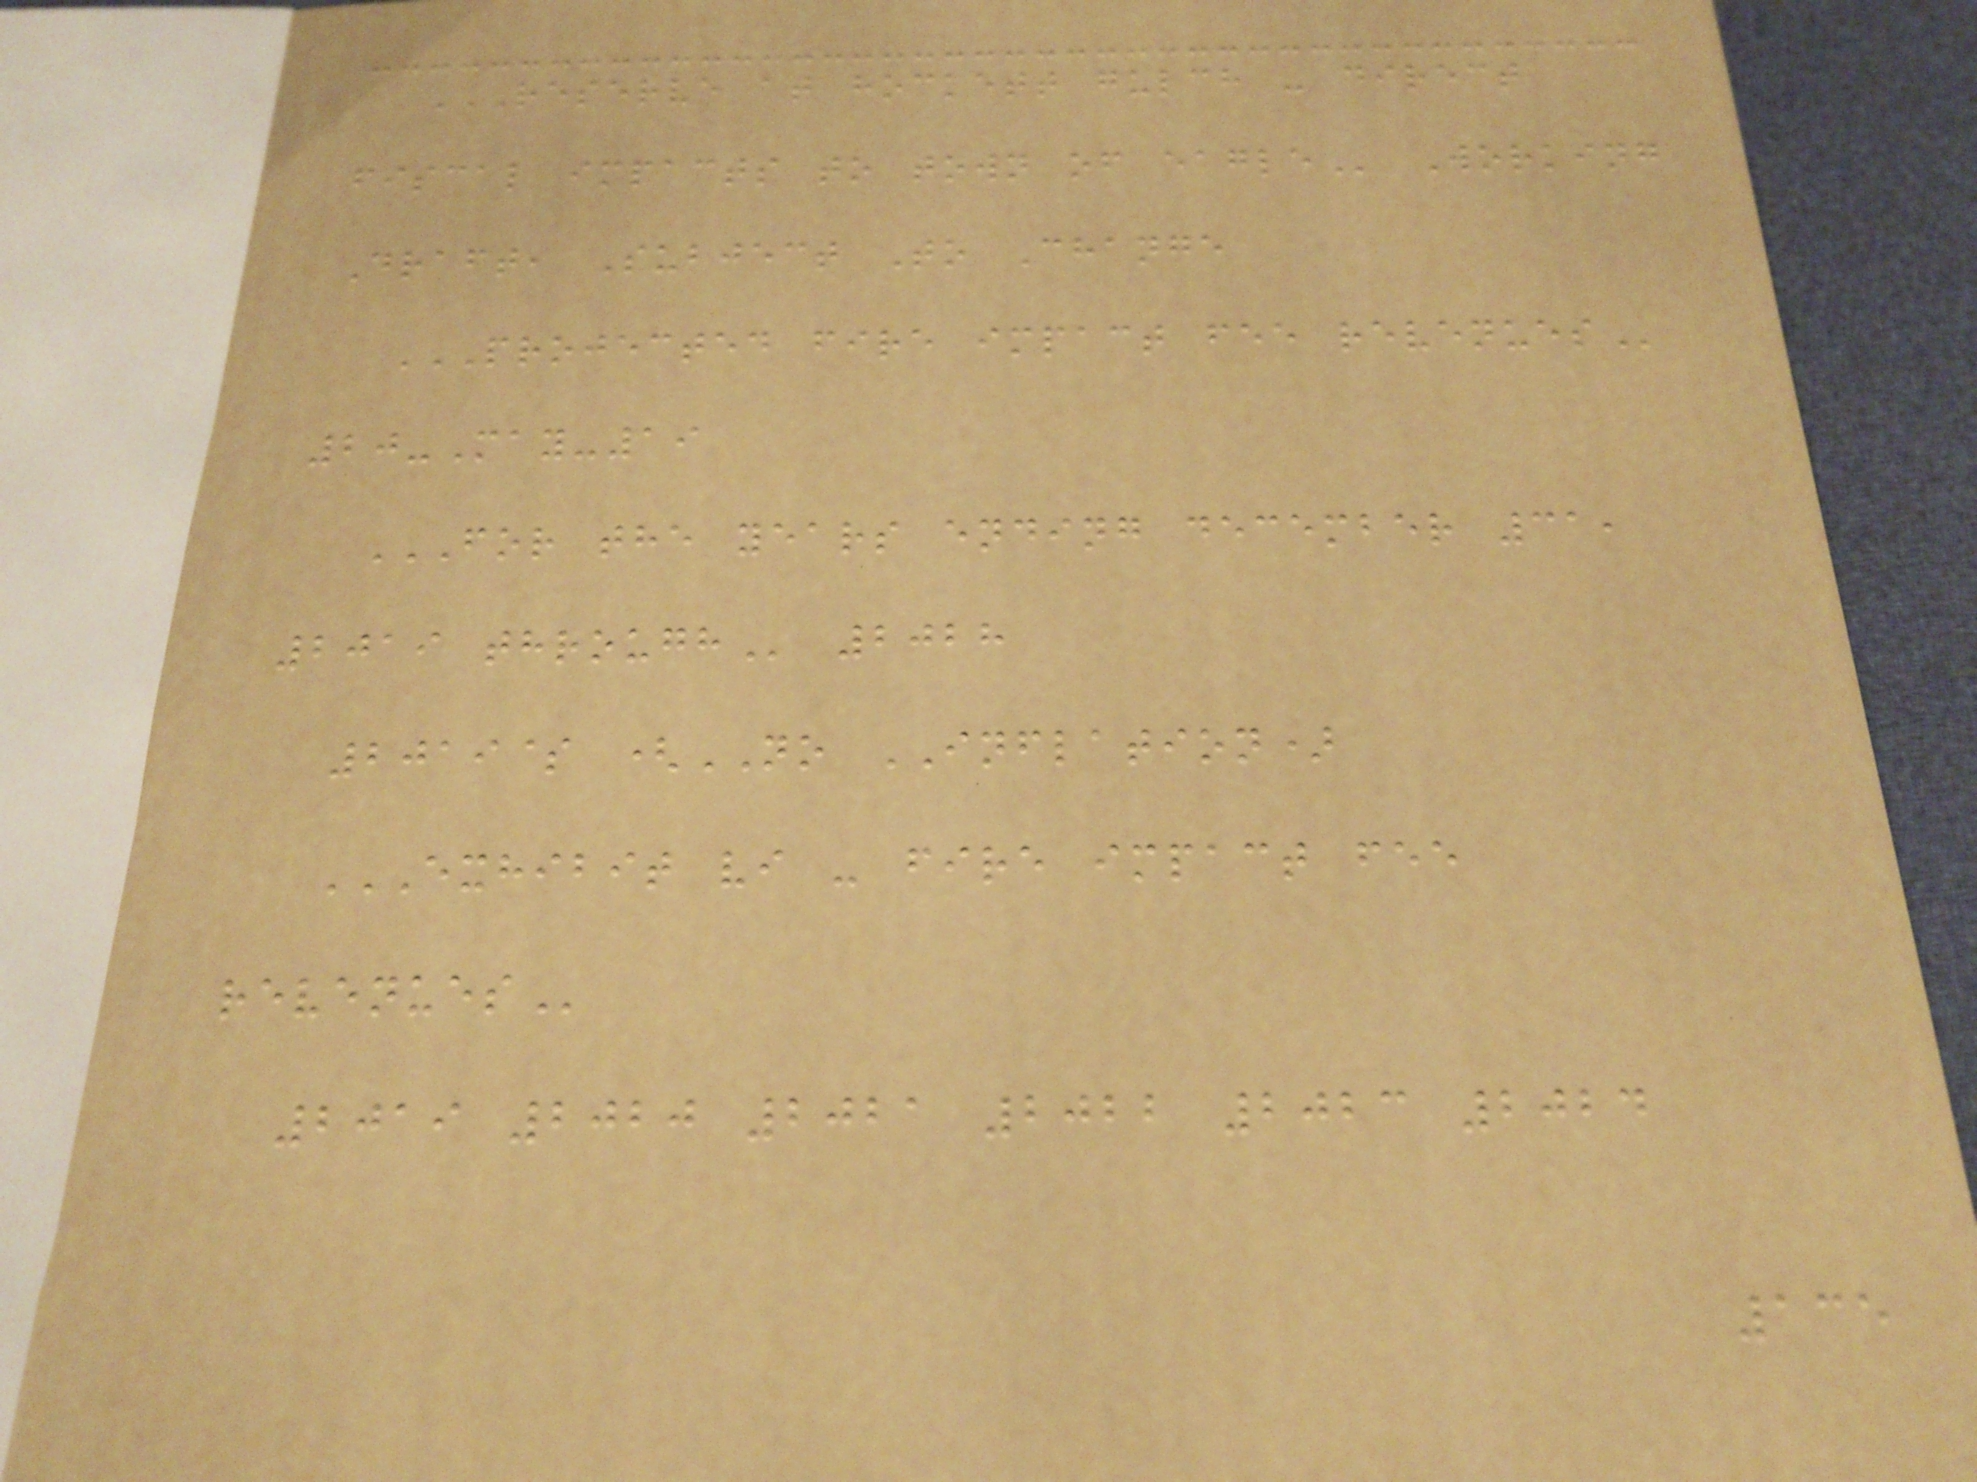RESERVE AT HOCKETT GULCH - DIRECT
FISCAL IMPACTS TO TOWN OF EAGLE Working
Draft, Subject To Change
PROJECTED FIRE IMPACT FEE REVENUES
20-May-19
FOR THE YEARS ENDING DECEMBER 31,
2019 THROUGH 2028
2019$ (NO INFLATION)
EXHIBIT VI - FIRE IMPACT FEE
REVENUES
2019 2020 2021 2022 2023 2024
135
